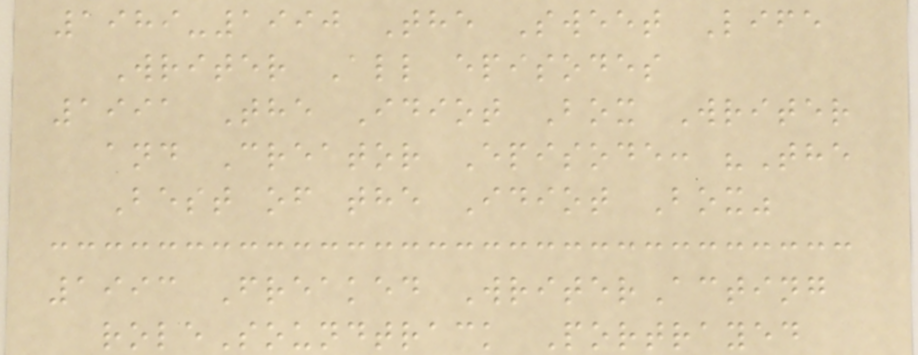1989-1990 The Sweet Life
Writer All episodes
1991 The Idiot Box Writer
and Creator Episode: "The
Best of the Idiot Box"
1993 Freaked WriterActing
roleSoundtrack Portrayed
